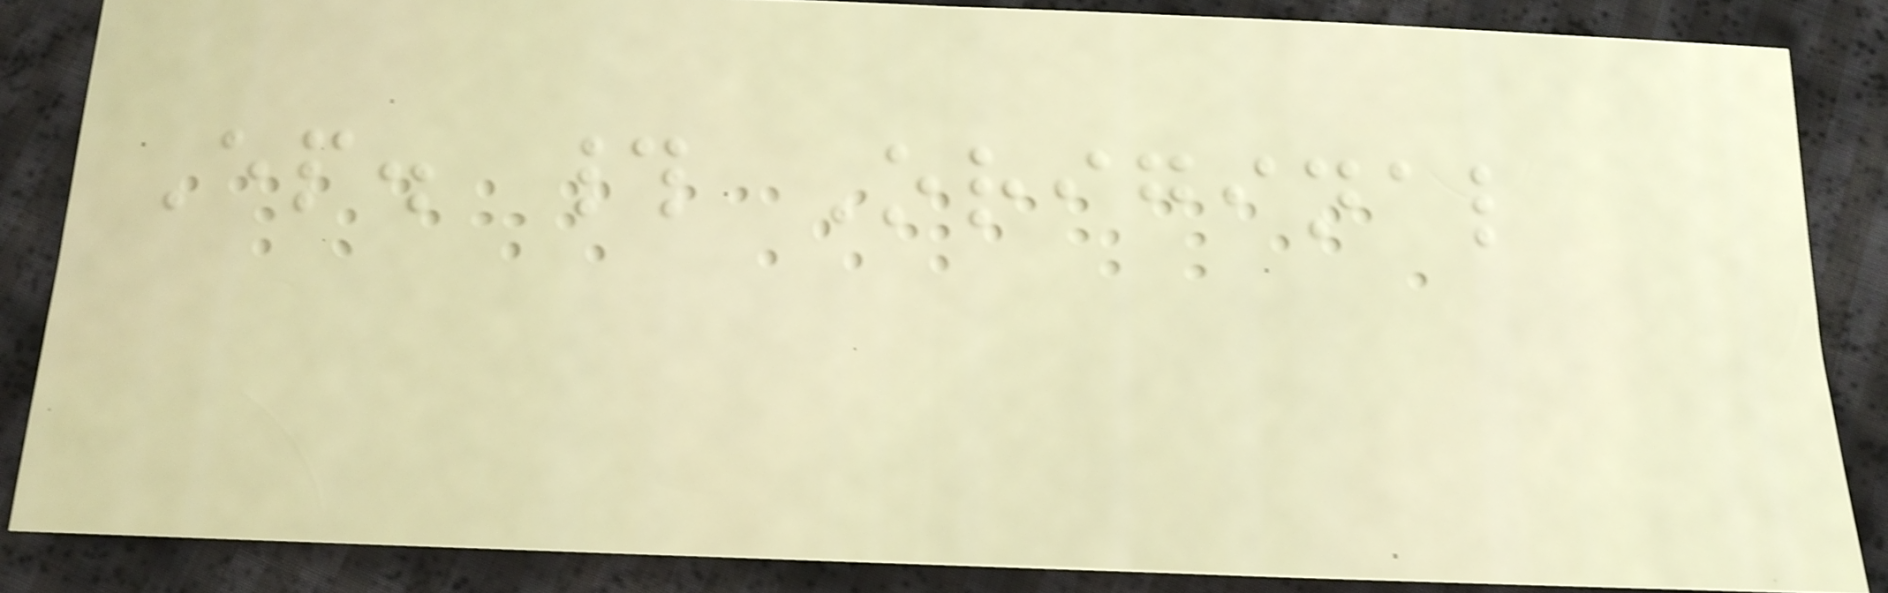Ep. # Original
